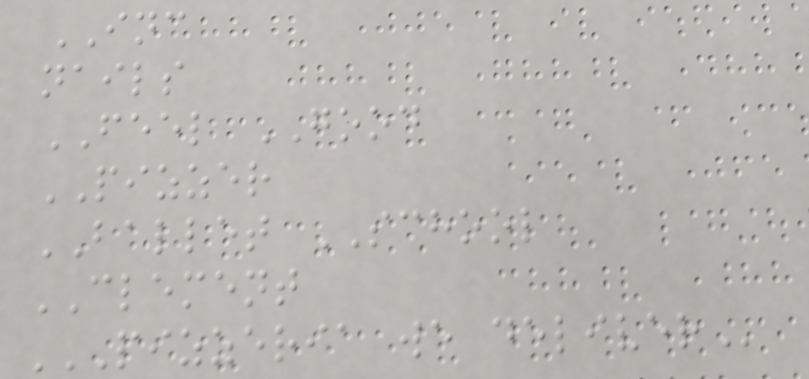INC
nails
FEEL GOOD
PIZZER
BALLET SCHOOL
CLEMENT
PIZZERIA WE DELIVER
